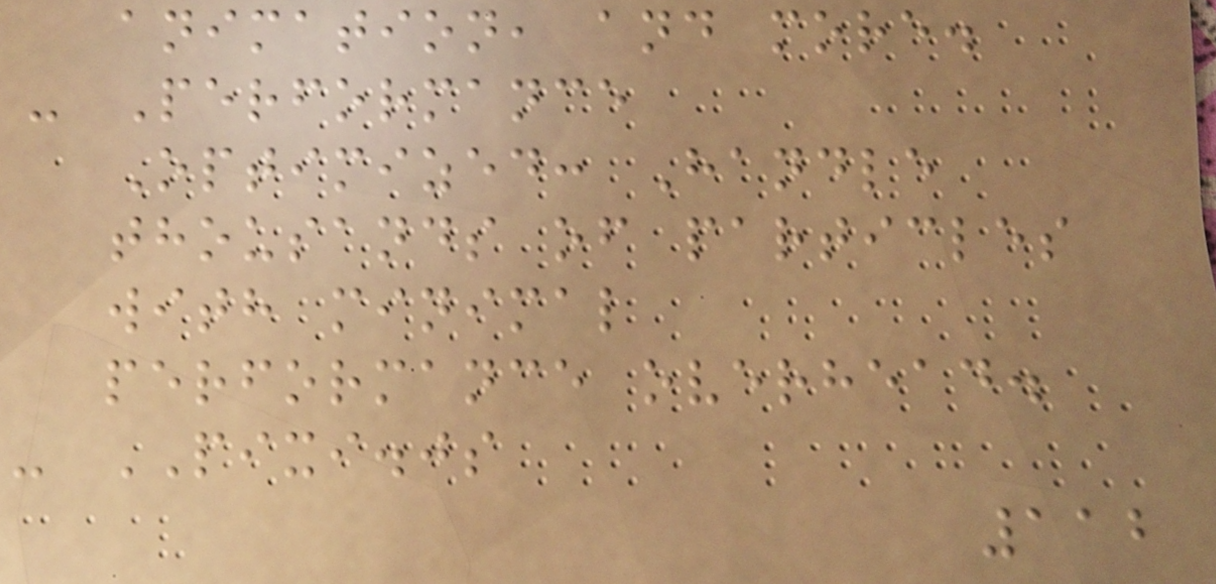animation, and more.
- Performance
Optimized: Handle
thousands of particles
with minimal
performance overhead.
- PIXI.js
112
